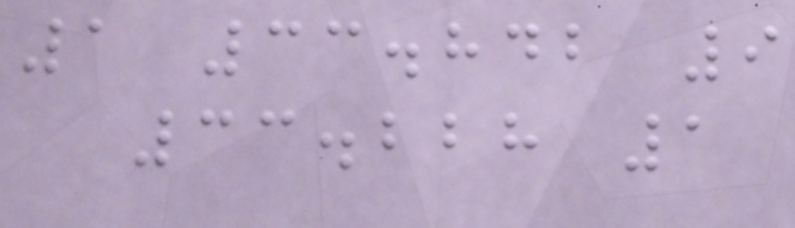1 33.842 9
33.228 1
